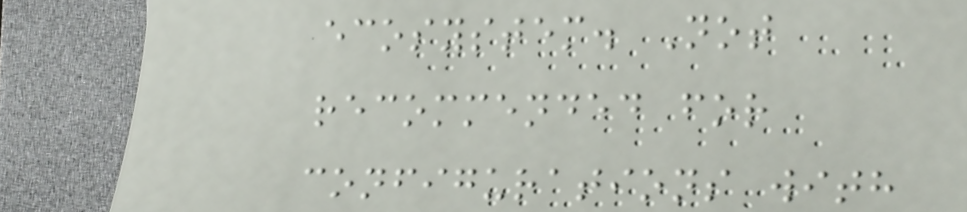ecosystem. Not
recommended for
configurations with
